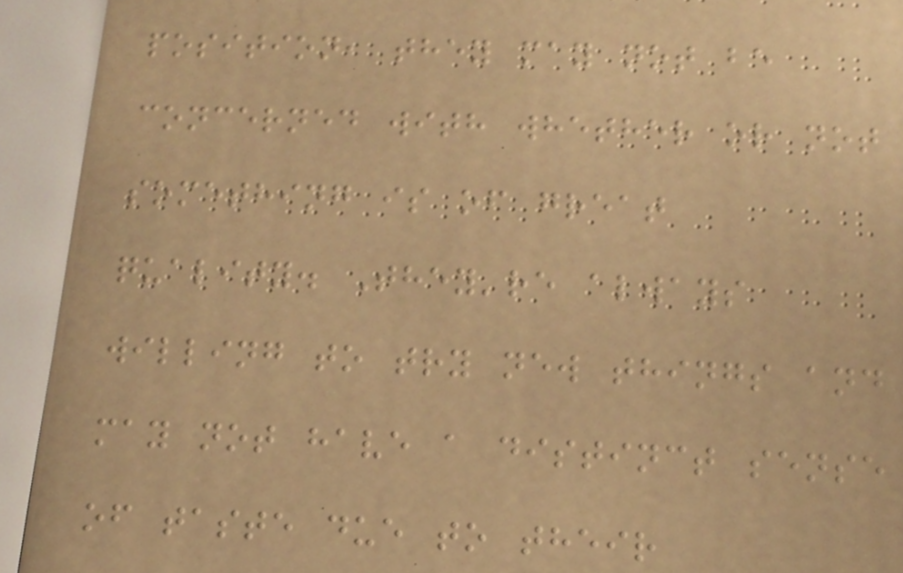position, they may not be
concerned with whether or not
something is of great
quality. They're always
willing to try new things and
may not have a distinct sense
of taste due to their
